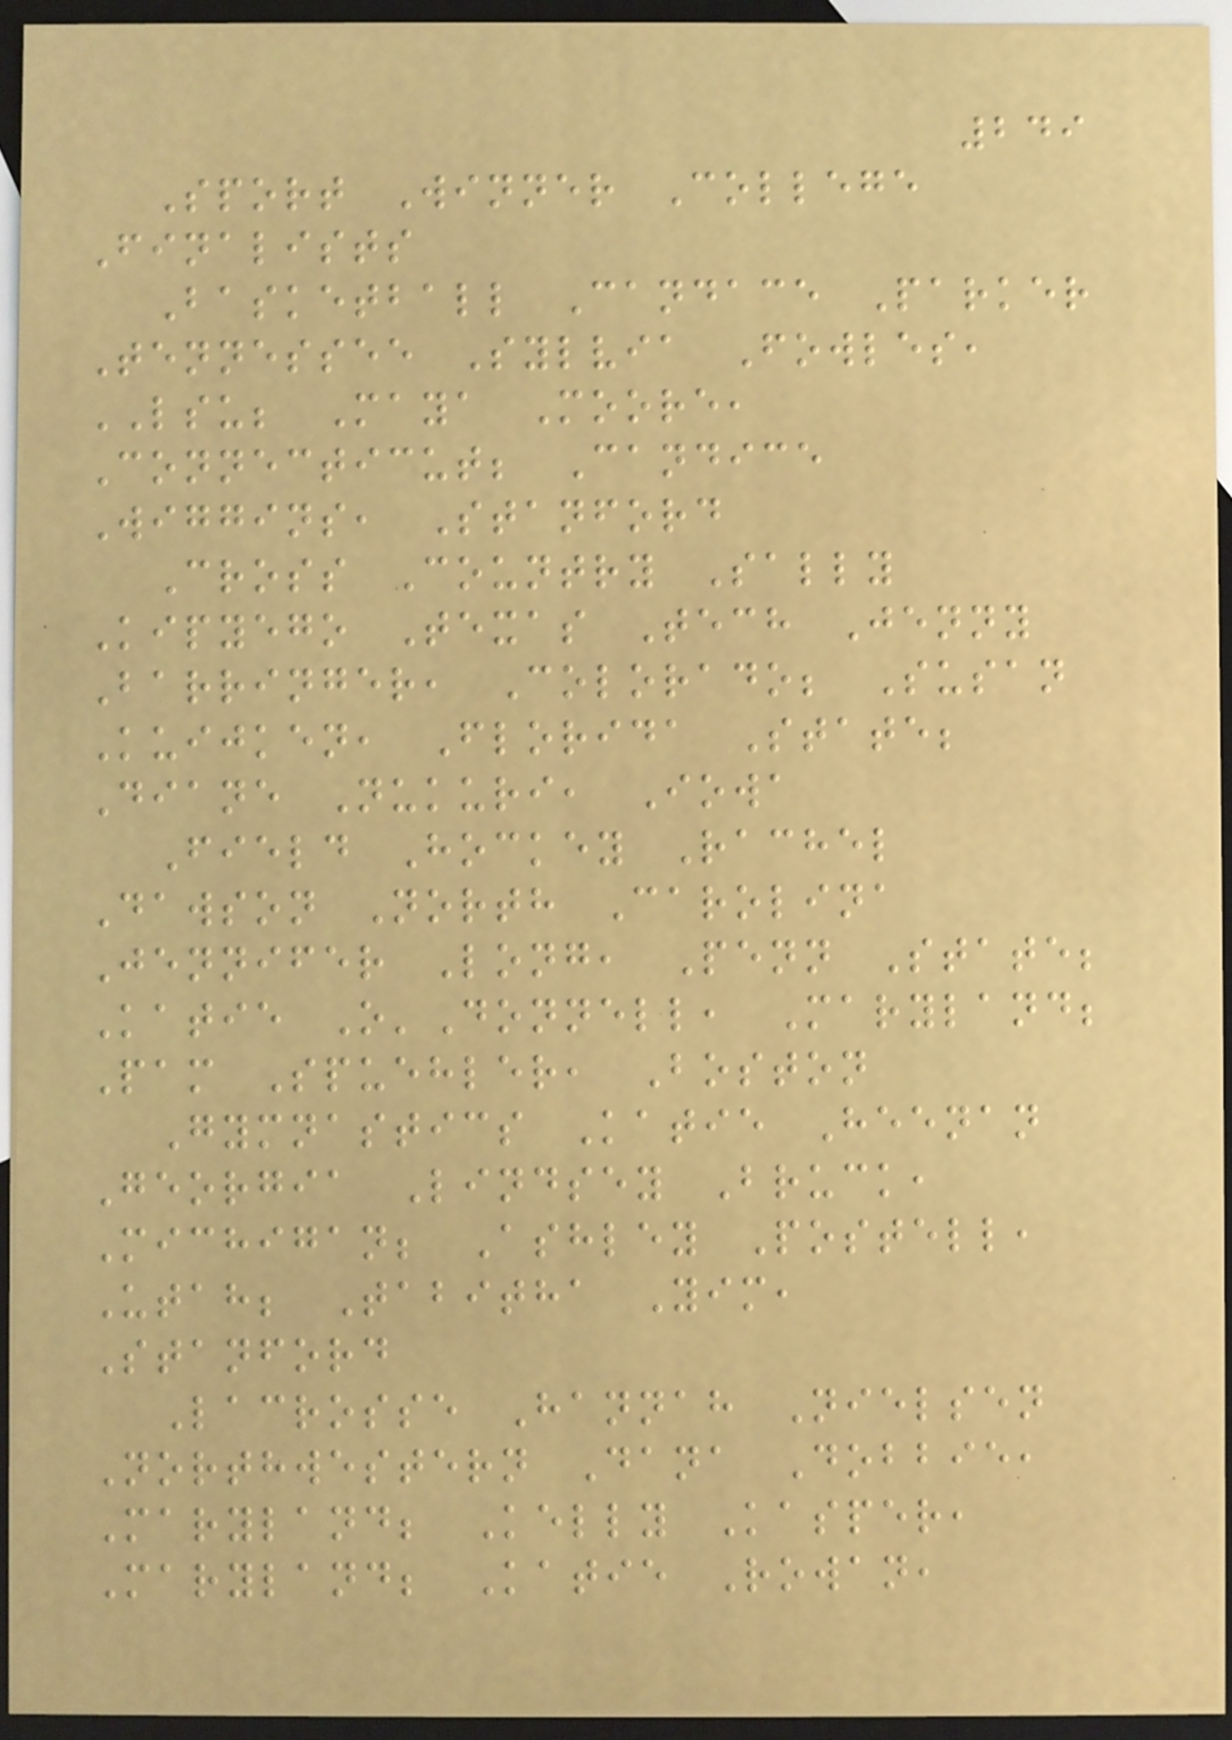249
Sport Winner College
Finalists
Basketball Candace Parker
Tennessee Sylvia Fowles,
LSU; Maya Moore,
Connecticut; Candice
Wiggins, Stanford
Cross Country Sally
Kipyego Texas Tech Jenny
Barringer, Colorado; Susan
Kuijken, Florida State;
Diane Nukuri, Iowa
Field Hockey Rachel
Dawson North Carolina
Jennifer Long, Penn State;
Katie O'Donnell, Maryland;
Pam Spuehler, Boston
Gymnastics Katie Heenan
Georgia Lindsey Bruck,
Michigan; Ashley Postell,
Utah; Tabitha Yim,
Stanford
Lacrosse Hannah Nielsen
Northwestern Dana Dobbie,
Maryland; Kelly Kasper,
Maryland; Katie Rowan,
